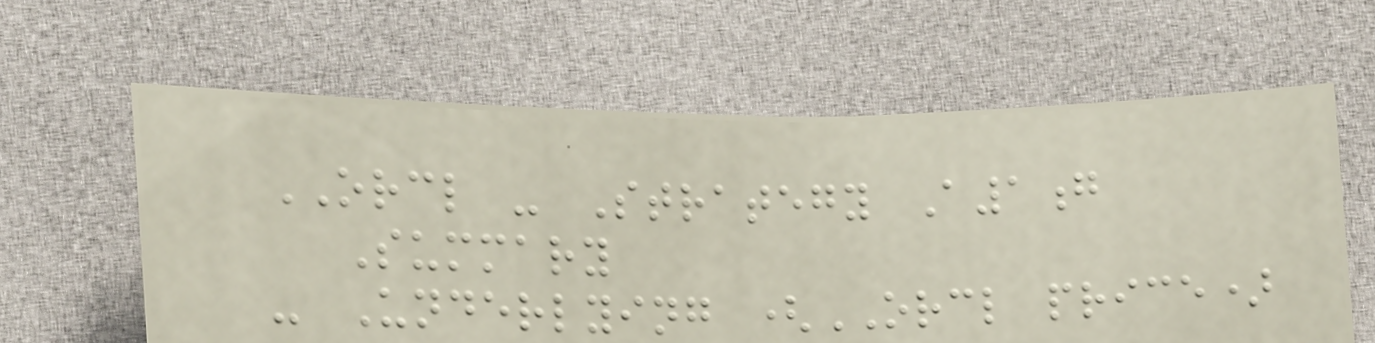ORCL - Strategy A1g
Summary
- Underlying (ORCL price)
